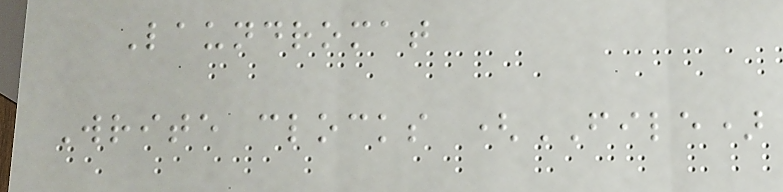Laundromat
Write clocks (FILE)
